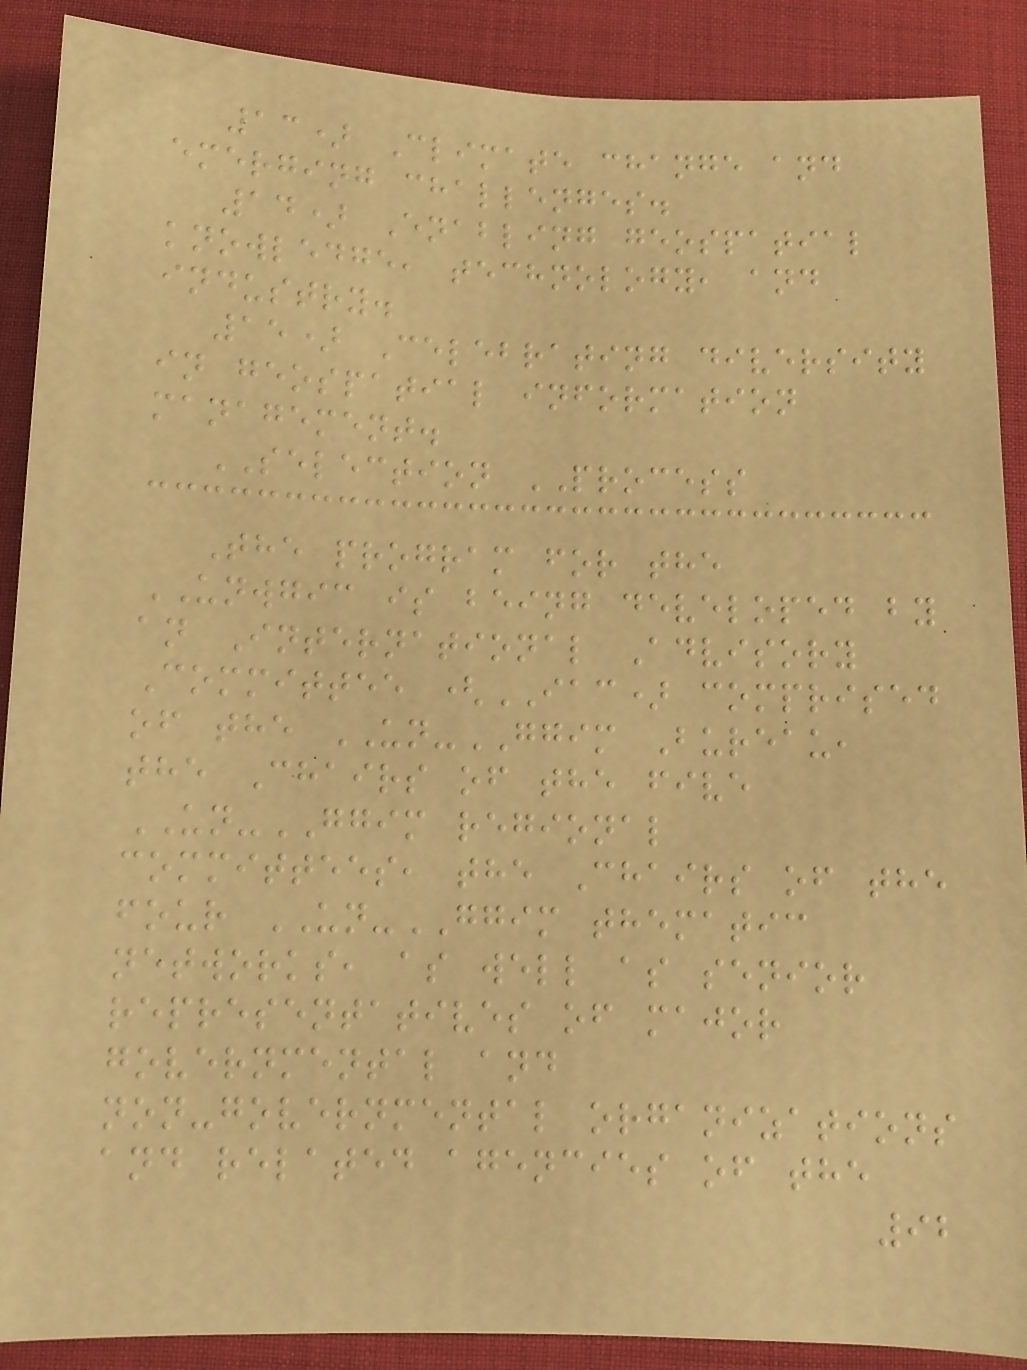13) Climate change and
emerging challenges.
14) Enabling geospatial
knowledge, technology, and
industry.
15) Celebrating diversity
in geospatial information
management.
SELECTION PROCESS
The program for the
UNWGIC is being developed by
an International Advisory
Committee (IAC) comprised
of the UN-GGIM Bureau,
the Chairs of the five
UN-GGIM regional
committees, the Chairs of the
four UN-GGIM thematic
networks, as well as senior
representatives of major
governmental and
non-governmental organizations
and related agencies of the
92
